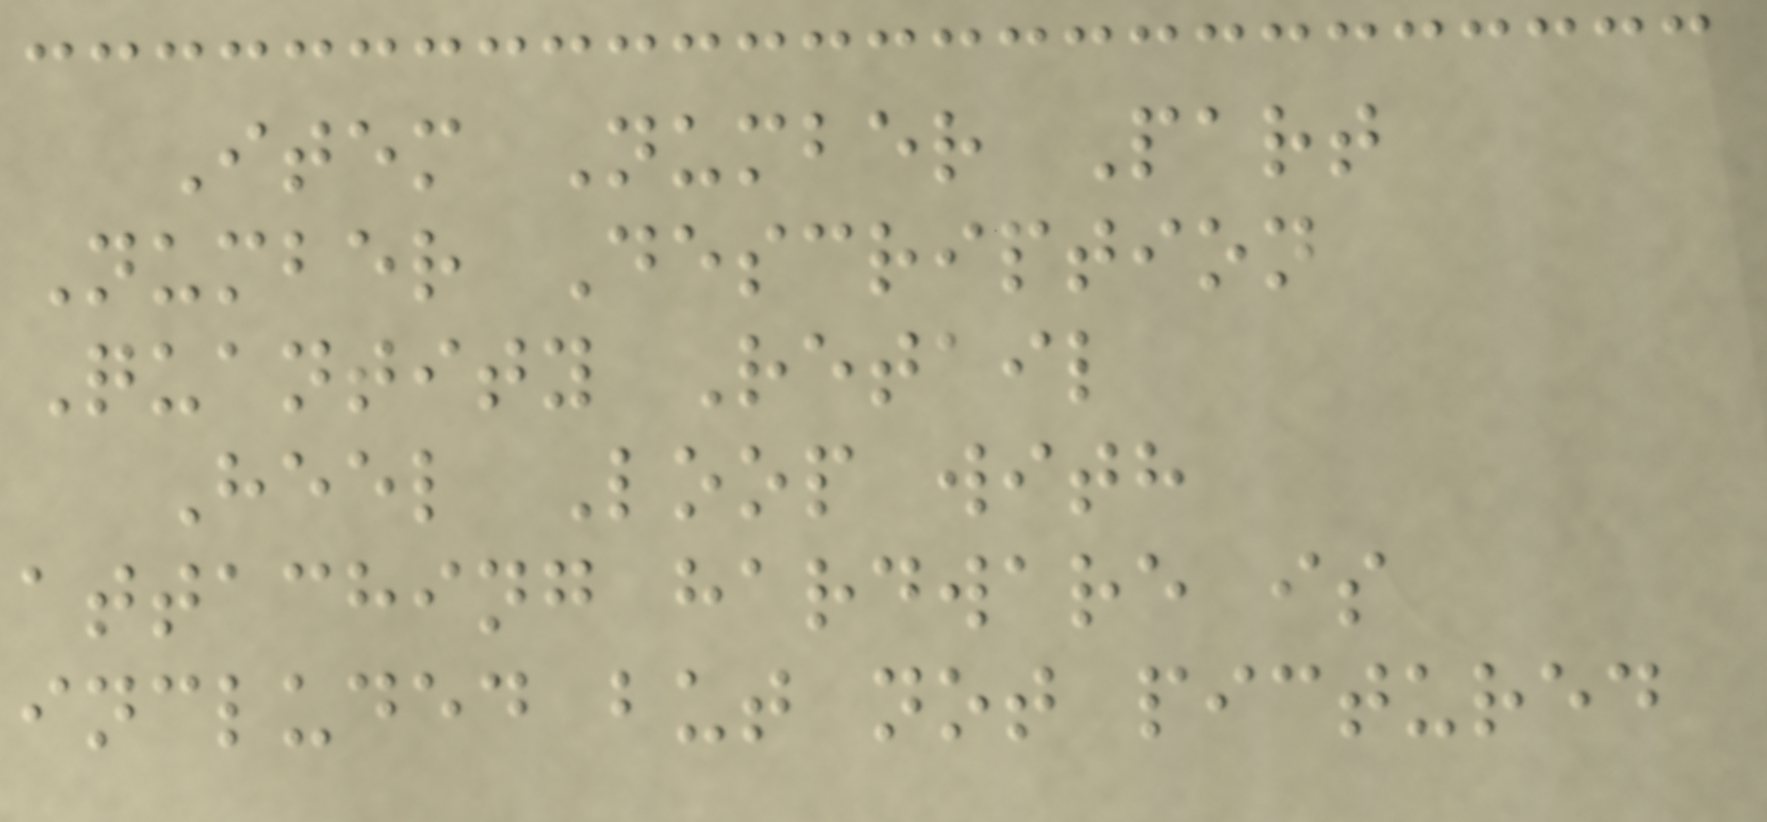Item Number Part
Number Description
Quantity Retail
Heel Loop with
attaching hardware is
included but not pictured
